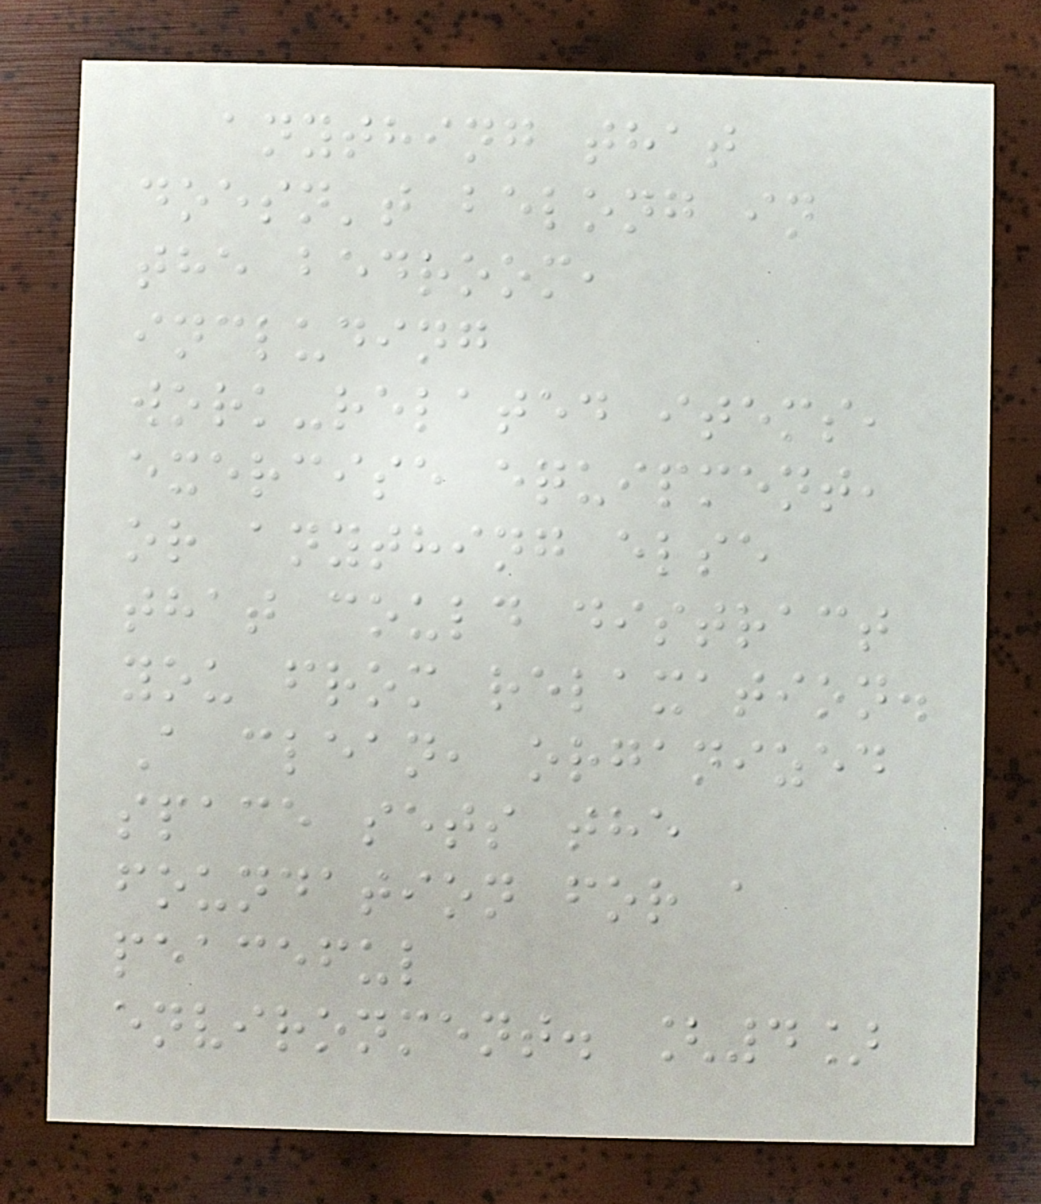anything that
doesn't belong in
the bedroom,
including
work-related items,
exercise equipment,
or anything else
that could distract
you from relaxation.
A clean, organized
space sets the
foundation for a
peaceful
environment. [4]
